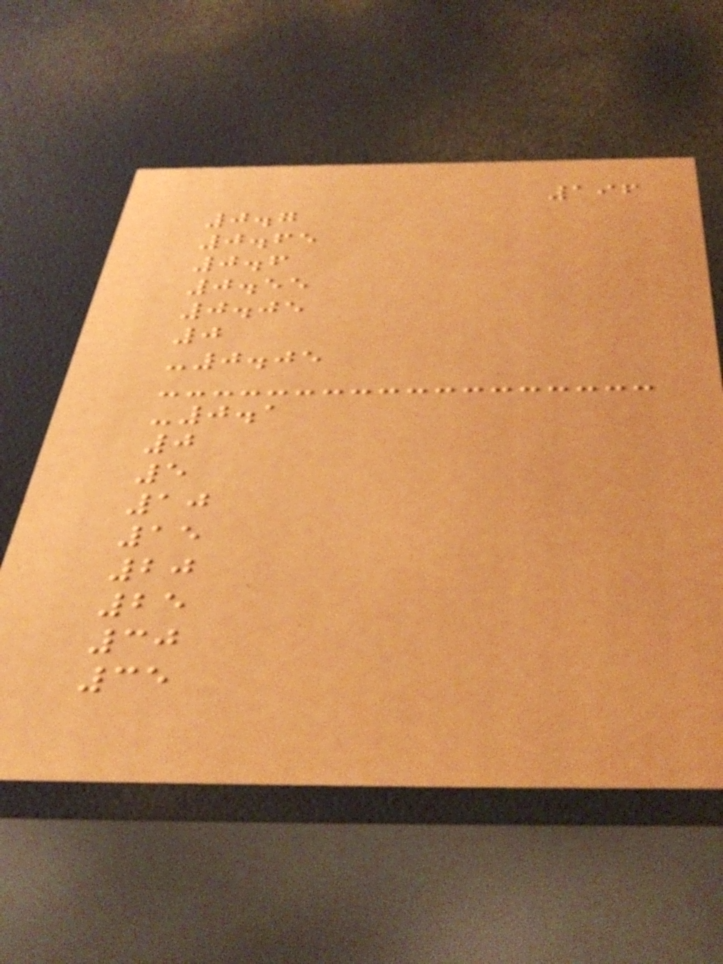196
0.7
0.65
0.6
0.55
0.05
0
-0.05
-0.1
0
5
10
15
20
25
30
35
